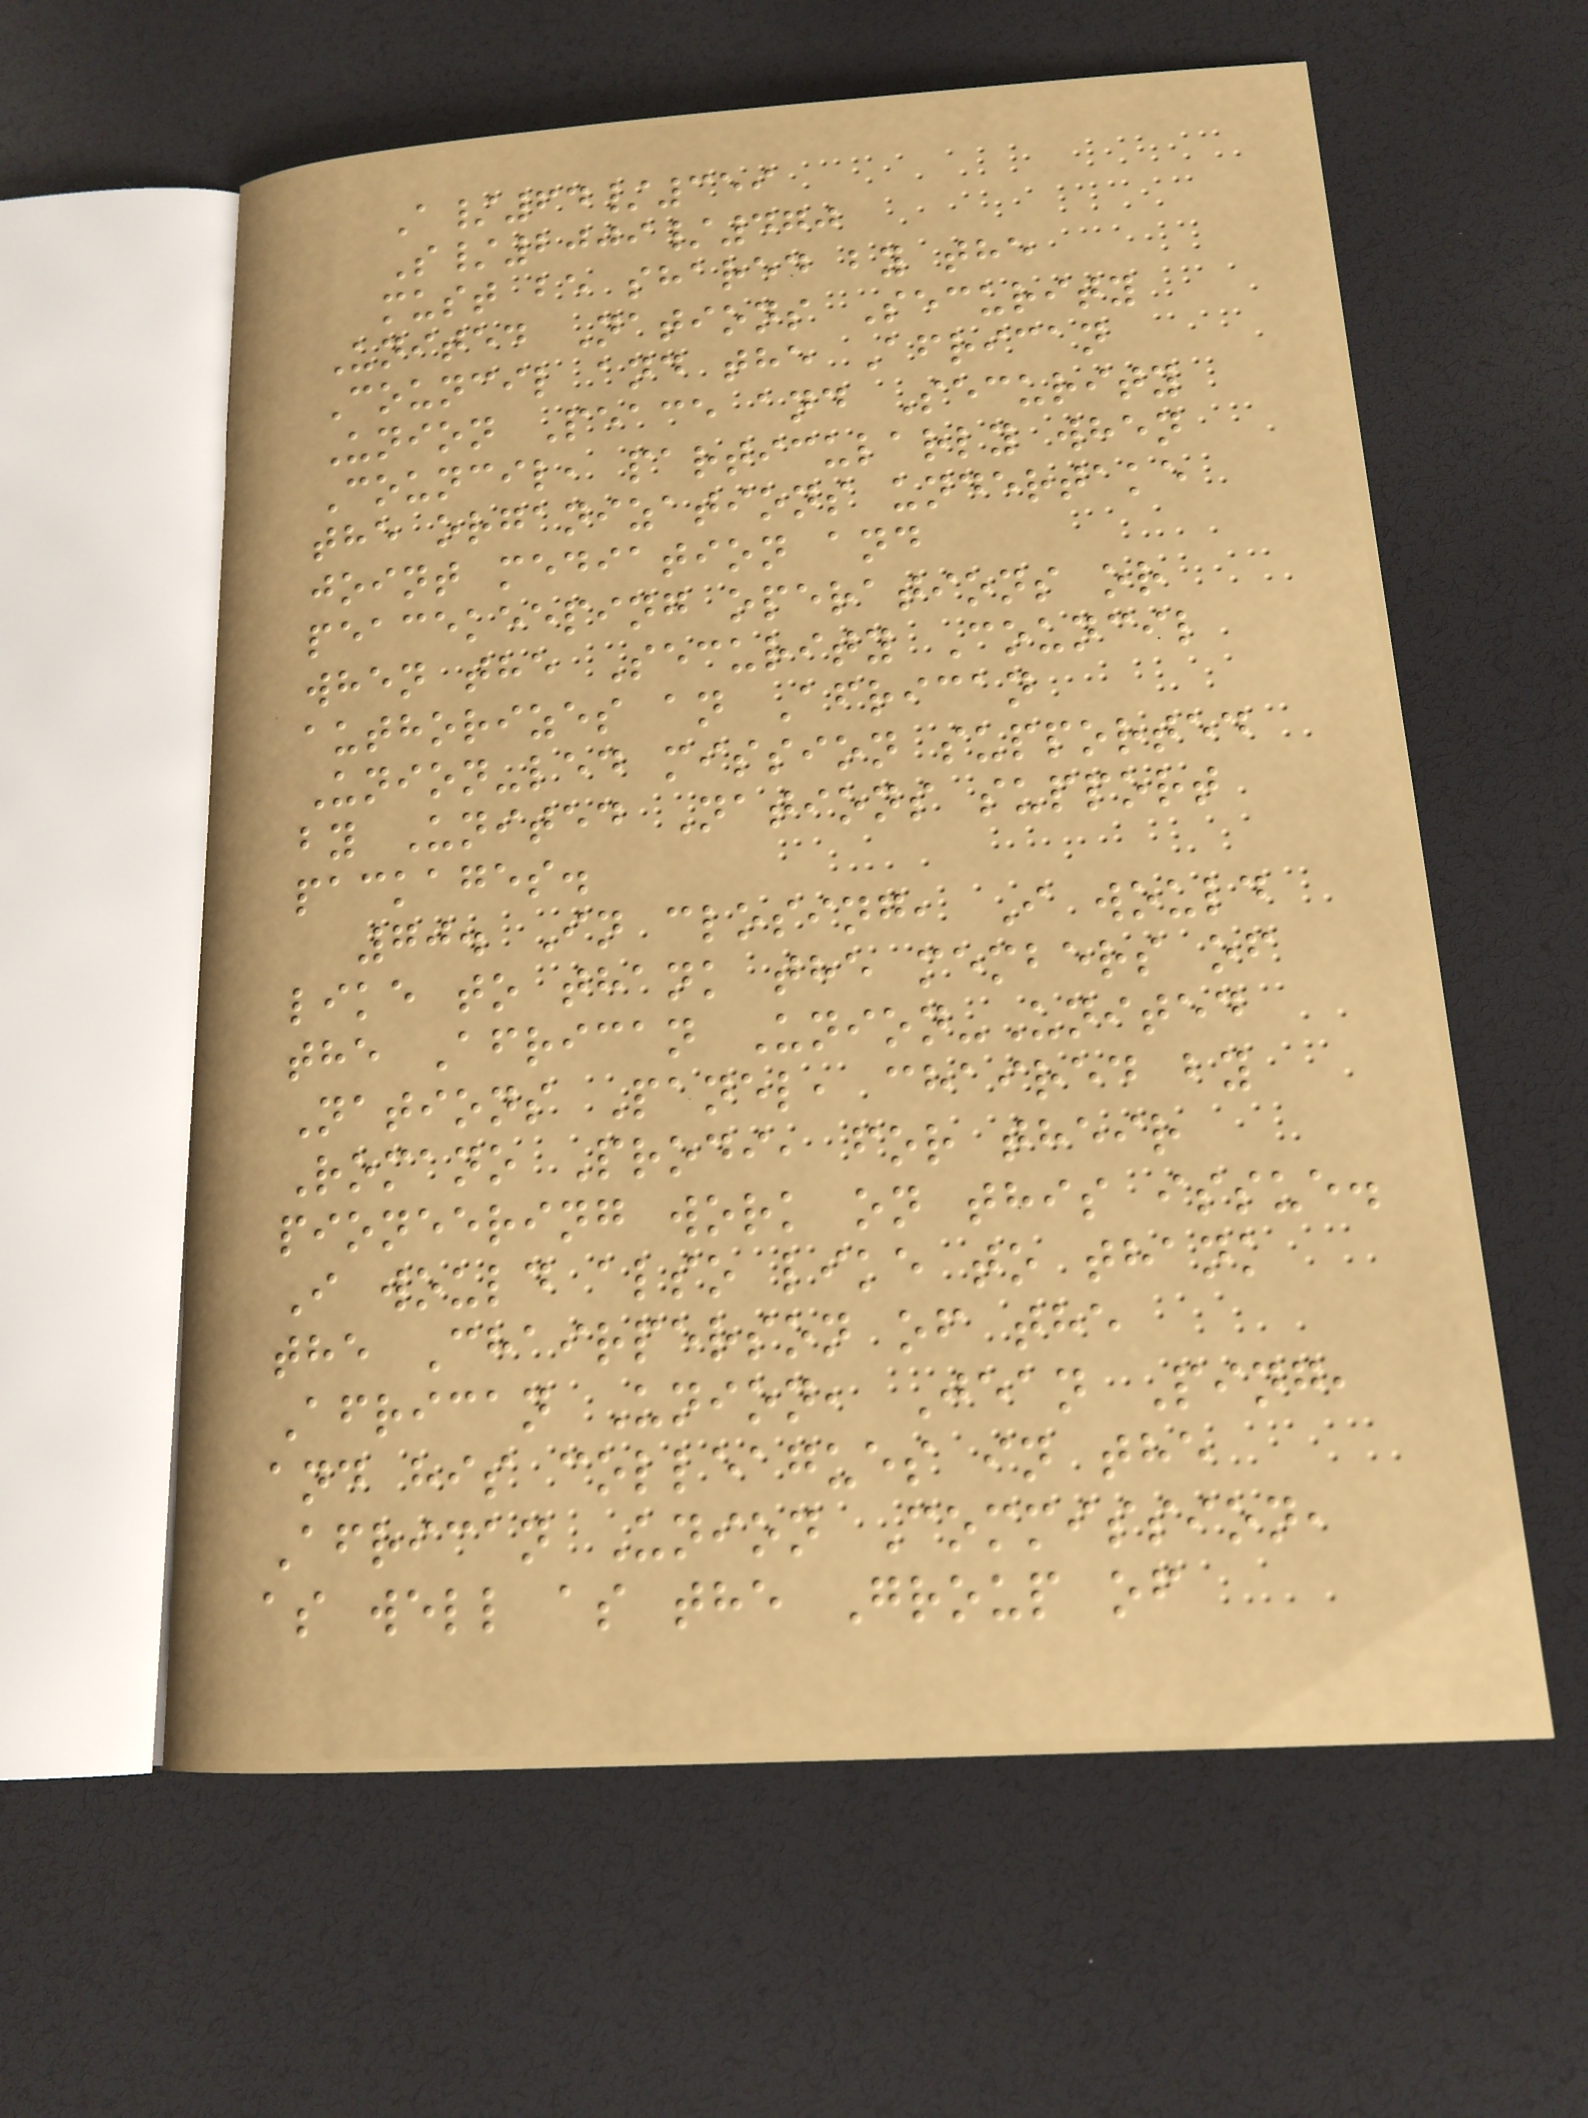A/64/359
S/2009/470
must be shared by the
United Nations Security
Council and the African
Union Peace and Security
Council, particularly when
the organizations undertake
joint mediation and
peacekeeping operations or
when the Security Council
authorizes an African
Union-led mission supported
by United Nations support
packages.
70. In closing, I would
like to thank the members of
the African Union-United
Nations Panel, chaired by
Romano Prodi, for their
pioneering work on this issue.
I would also like to thank
the Chairperson of the
African Union, Jean Ping,
and his colleagues in the
African Union Commission,
as well as the Group of
